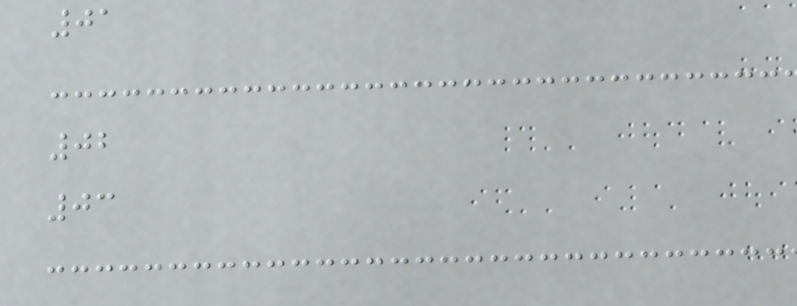01
02
03
